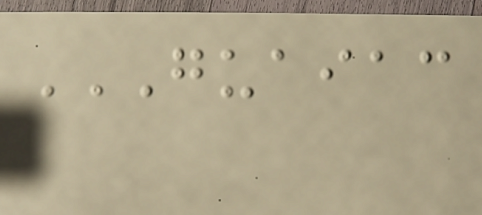GUAIAC
